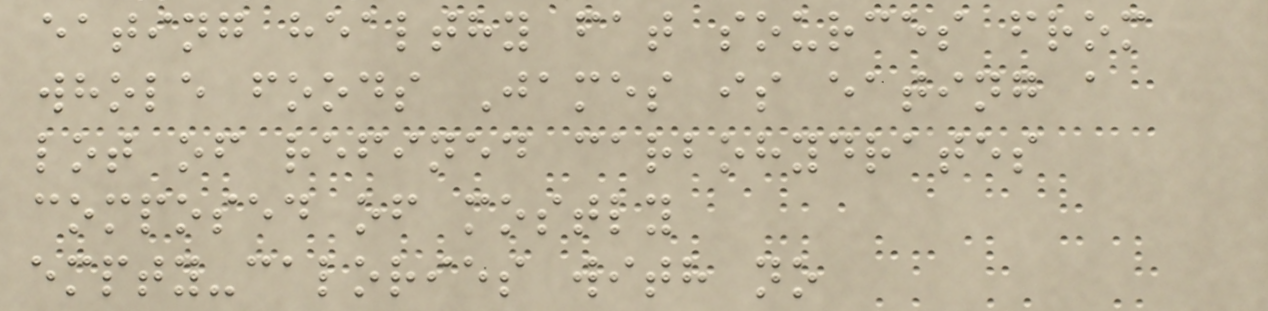eating healthy fat sources from
whole foods James is eating a
lot of refined carbohydrates
composed of mostly
empty-calories with no
